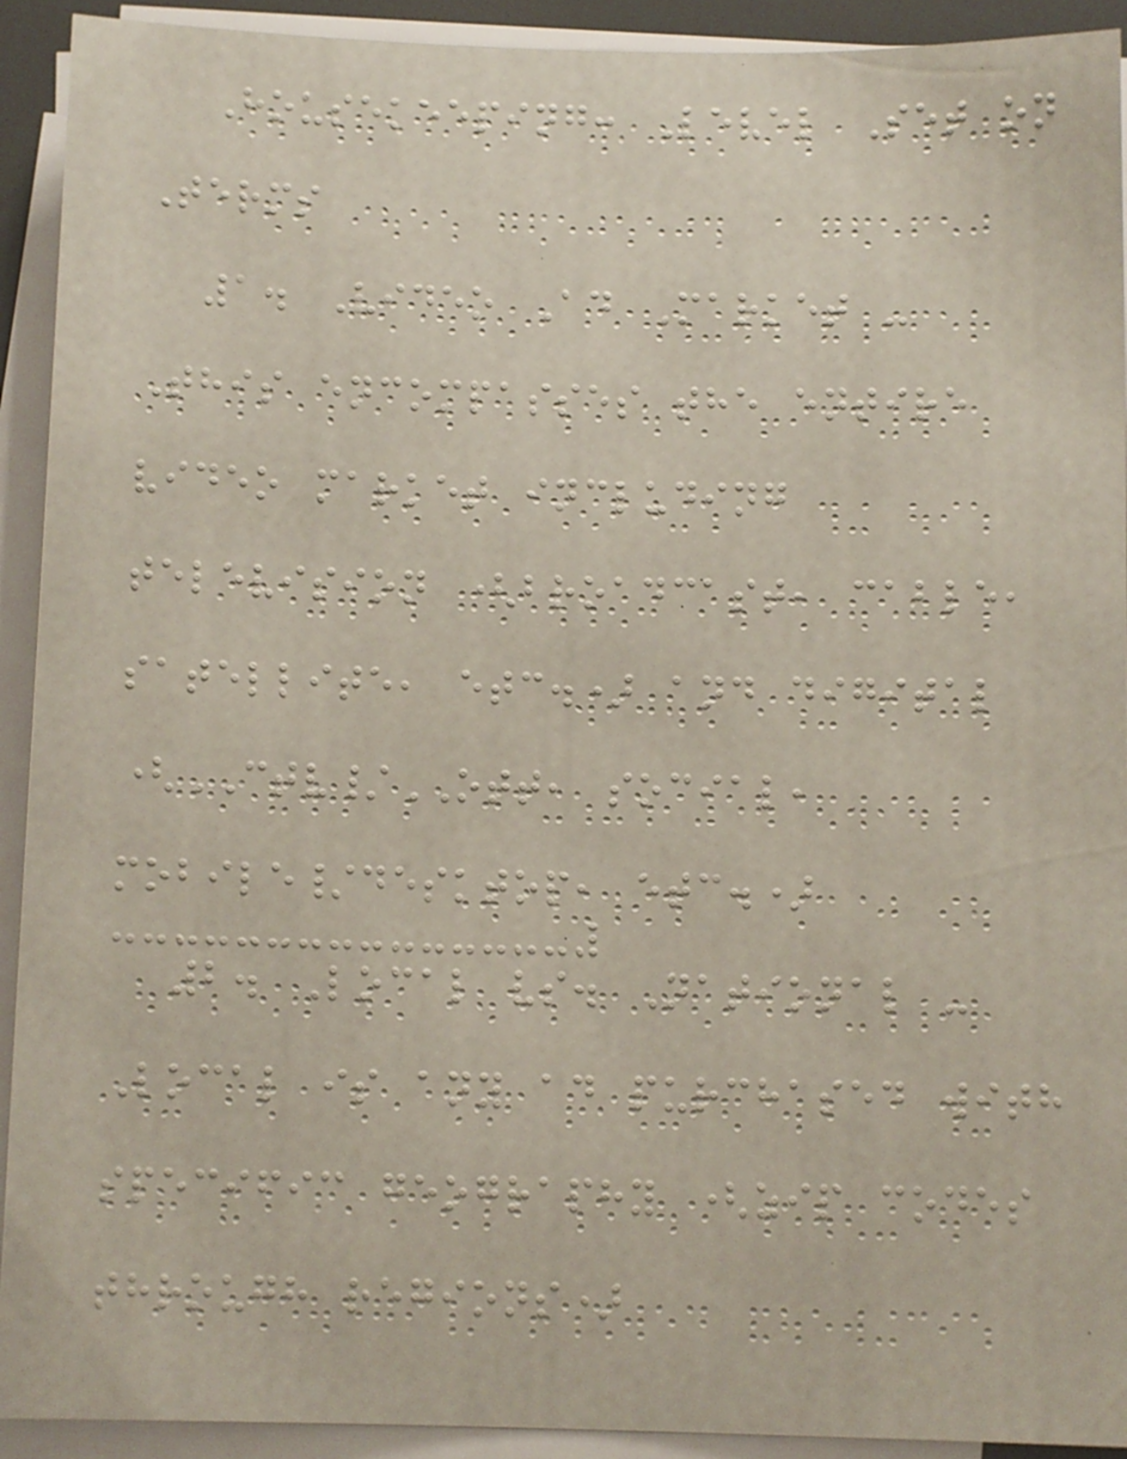Housekeeping: Level Set on
Terms
1. Video Ad Market -
This encompasses the entire
video market including
television (broadcast, cable,
satellite, etc.) and digital
(CTV/OTT, social,
mobile/desktop, etc.)
2. Local vs. National -
Local is any ad purchased with
specific geography (zip codes
through regions)
